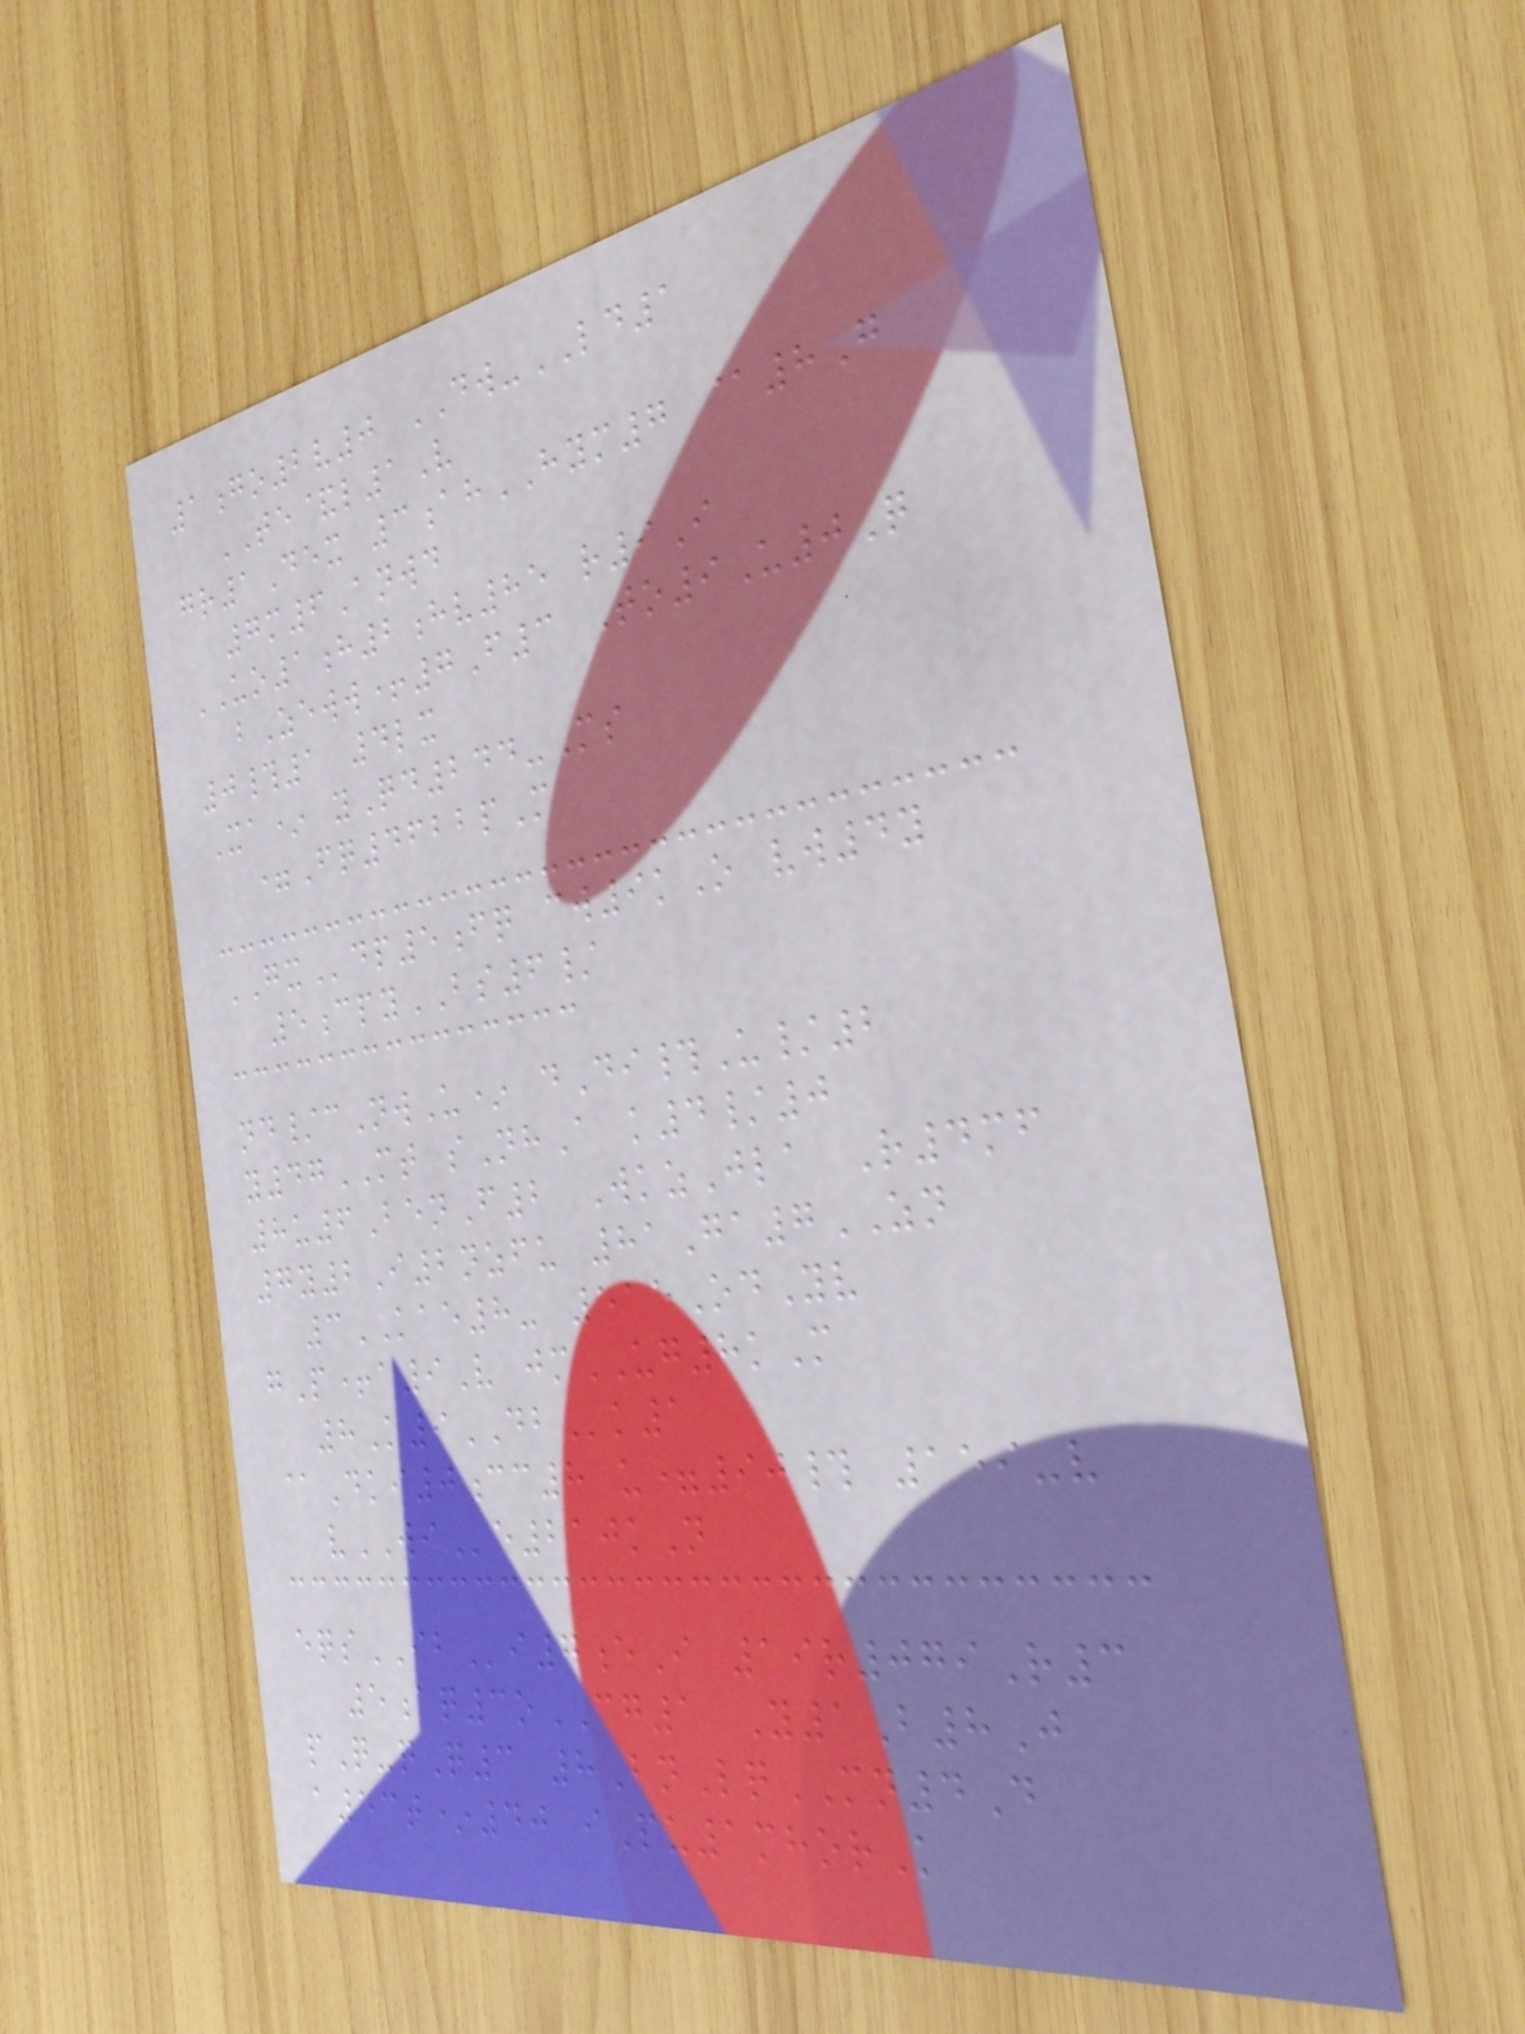1go2v0 DW-LD1
TE&l1V
gr1Dex 3ahHYM7 @8G
7m6Anwd
UO1h2hv85 r9I
bZeww+7F3 To9U0Q
0#1 4lx
Xa* yQd244-Ms
=Fq4622pM
GXdp5fq cw9kO vw4y
5cpyBS6/
nd/cNwU* dDi#U/2
y47MT sNhA k4/0
8u6BenF2 WkzJla R4mf
7y2I2nzfu 81Ga7ZN
3KAE8- 515OdYv
gP+a9V jmUG8kM
8K9DBk1
@Dki0cc8 u=90# 159-v
vWIe210kN
eqsIBi7eI 19r079R3
5aq3oCG1 Y1B8J
pQ-qQ3 8BnLqMN4D
a53t*40 iPu1mhorK
